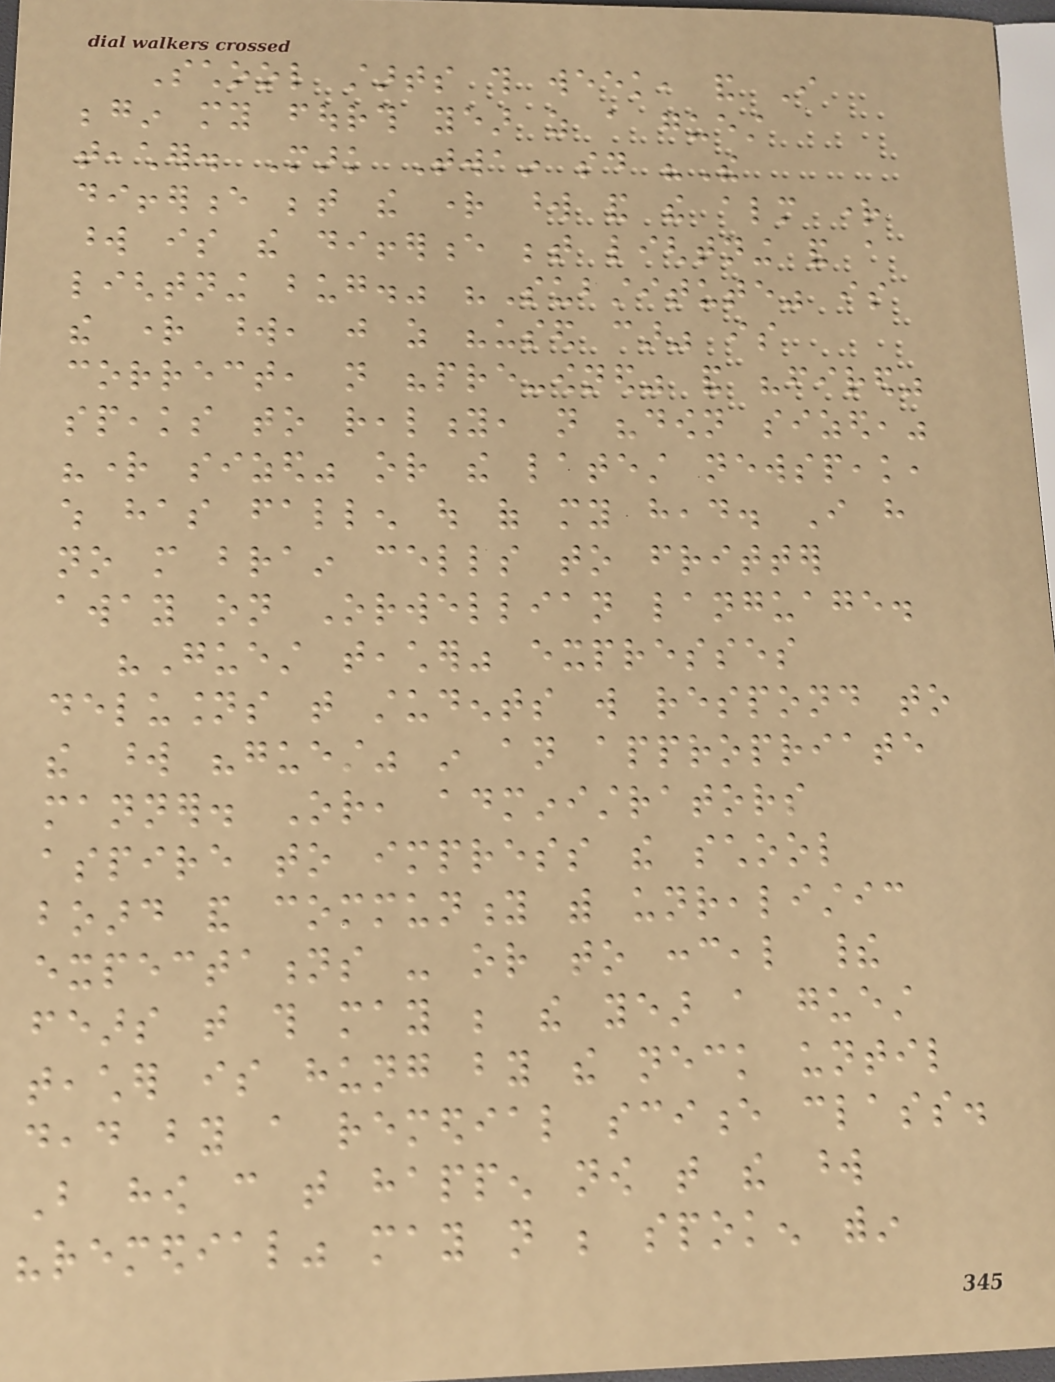School starts this week, and I
begin my fourth year as a guest
teacher. Mark Twain said "The
difference between the right word and the almost right
word is the difference between lightning and a
lightning bug." "Substitute" is
the right word, just as "used car" is
correct, not "pre-owned" and "fired"
speaks to reality, not "down sized,"
"right sized" or the latest newspeak,
which has fallen out of my head. I have
no more brain cells to fritter
away on Orwellian language.
"Guest teacher" expresses
delusions that students will respond to
the word "guest" in an appropriate
manner. Or, administrators
aspire to impress the school
board and community with unrealistic
expectations - or to conceal their
fears that this may be the year a guest
teacher is hung by the neck until
dead by a remedial science class.
But how can that happen now that the word
"remedial" may not be spoken within
